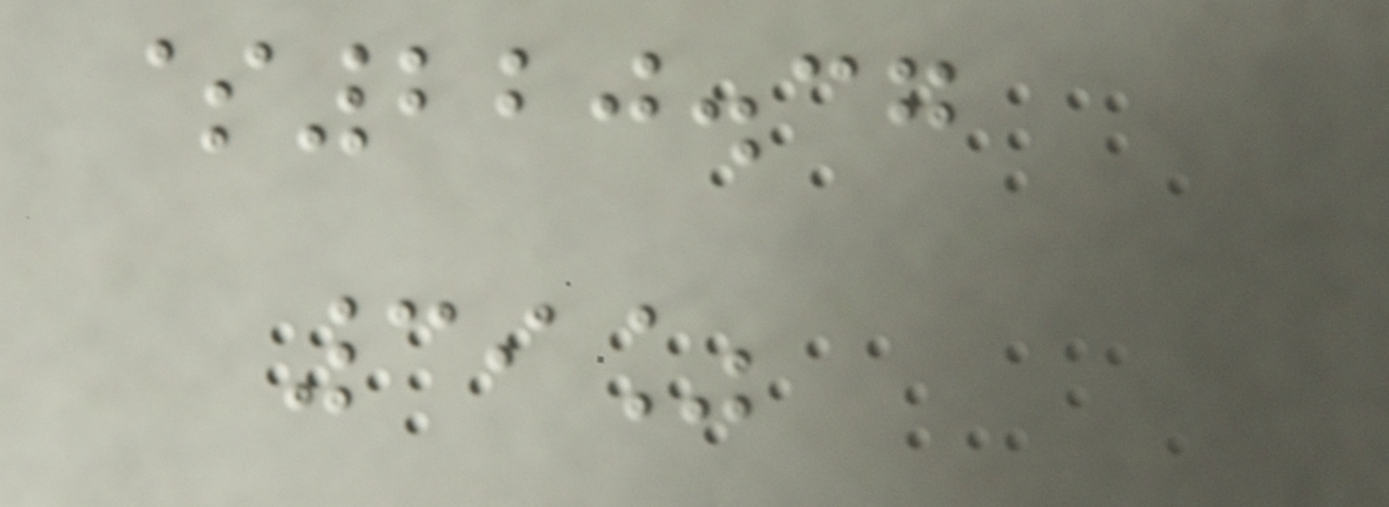$220.37
39%
